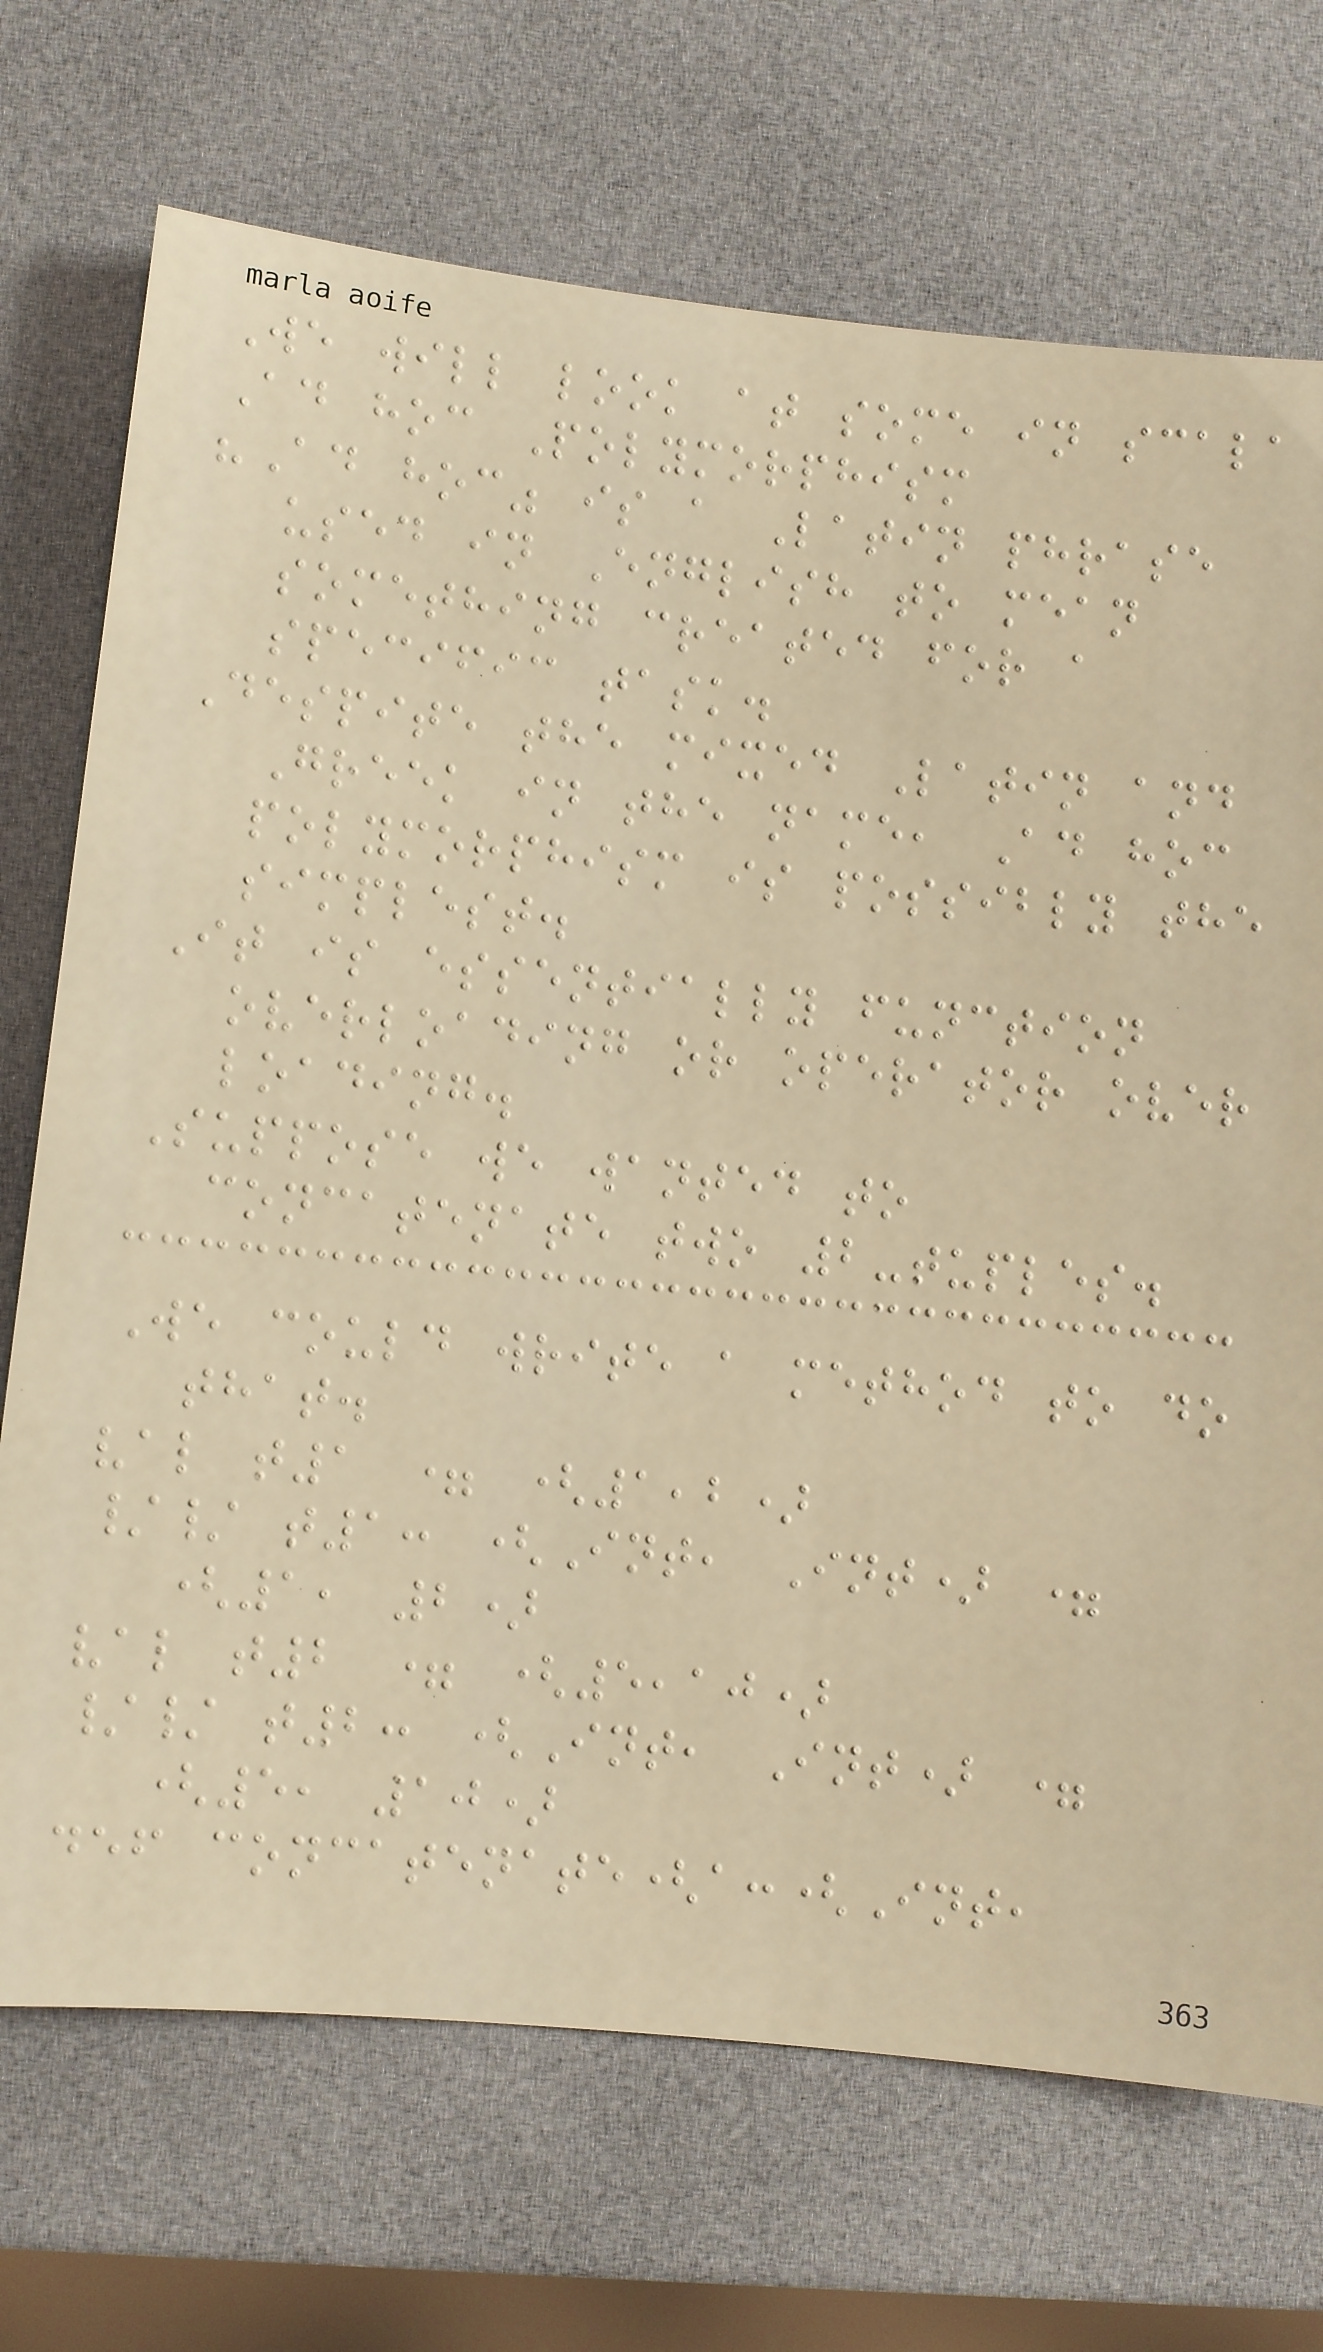We will look at some in scala
Ad hoc Polymorphism
"Ad hoc" is a Latin phrase
used in English to mean
something created for a
specific task.
Despite the mixed Latin and
Greek in the name, Ad hoc
polymorphism is possibly the
simplest.
It is essentially function
overloading or operator over
loading.
Suppose we wanted to
concatenate two 2-tuples.
We could write a method to do
that.
val t1 = (1,2)
// t1: (Int, Int) =
(1, 2)
val t2 = (5,10)
// t2: (Int, Int) =
(5, 10)
def concatenate(a:(Int,
